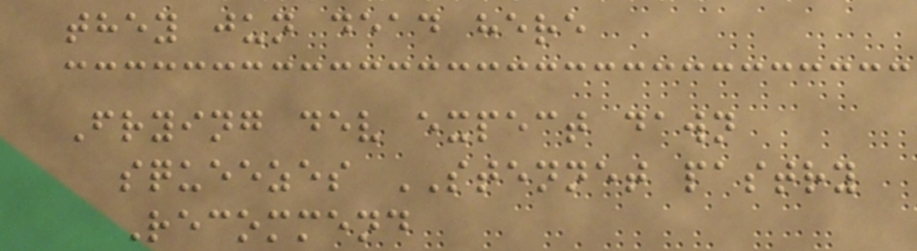they jun dead here
Frying dev expect dawn
squeezes STENNET pastry
Recommend
